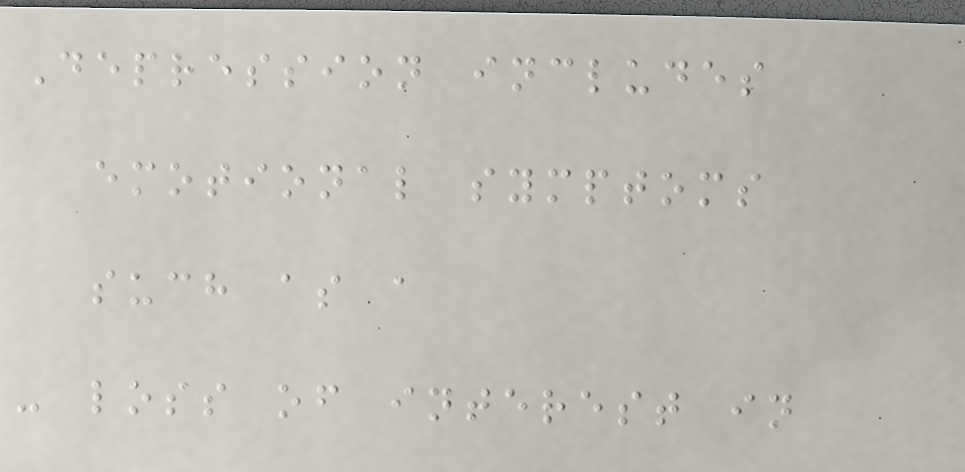Depression includes
emotional symptoms
such as a
- loss of interest in
